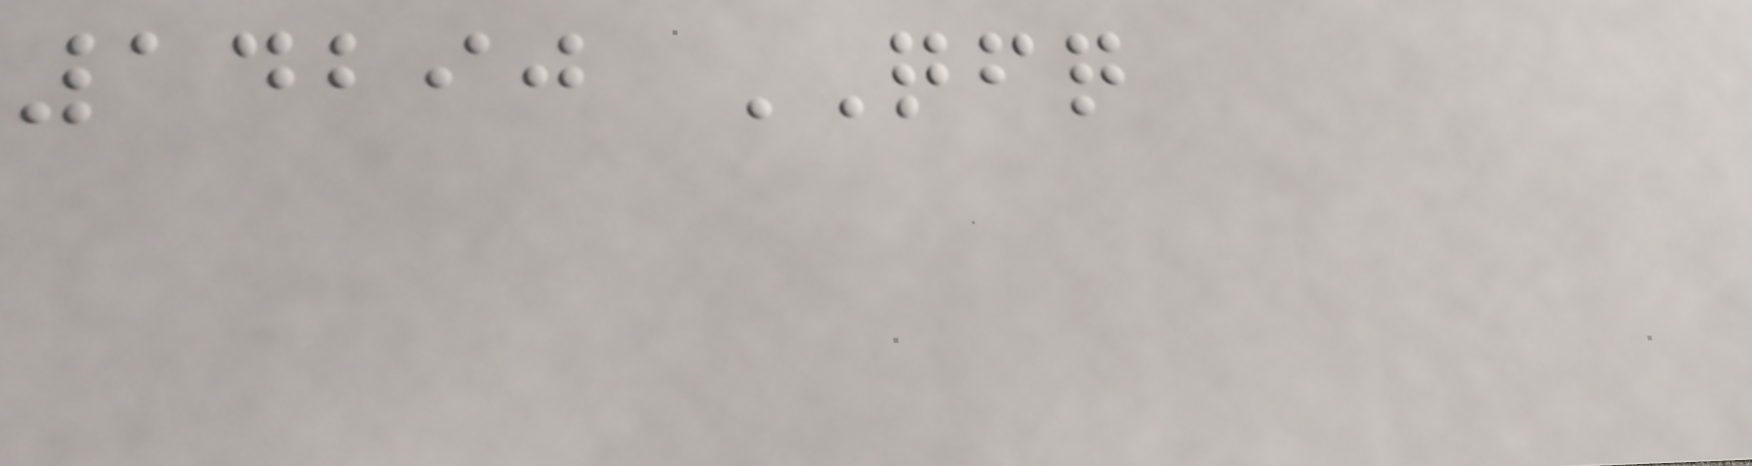14290 QFQ
